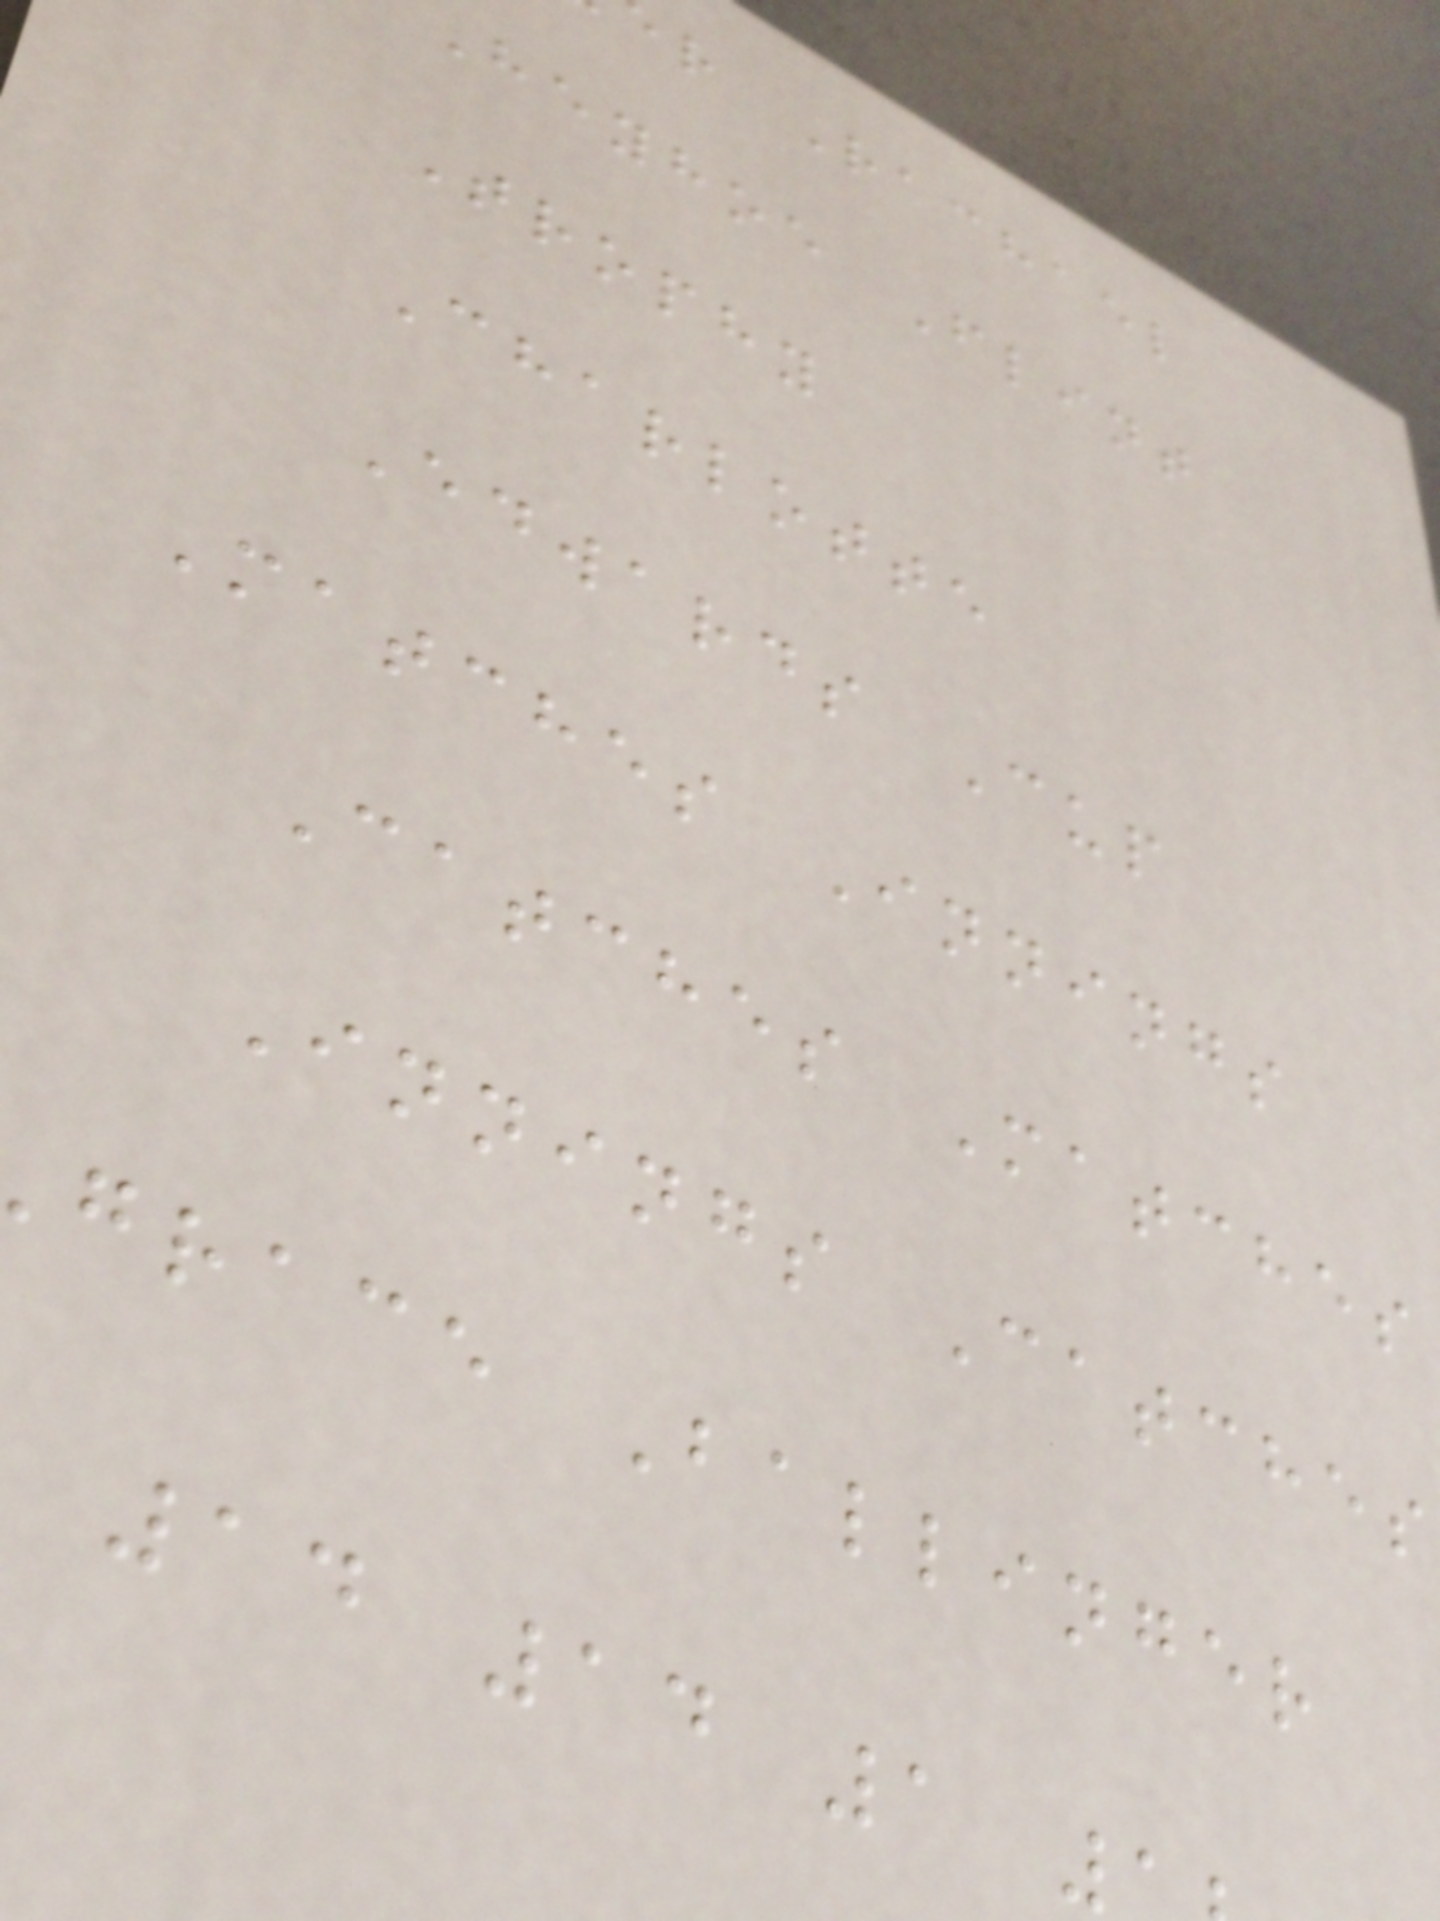r Rachael
heyhoe Flint
Trophy
Charlotte
Edwards Cup
Matches Innings
Catches Matches
Innings Catches
grace Ballinger
14 14 1
